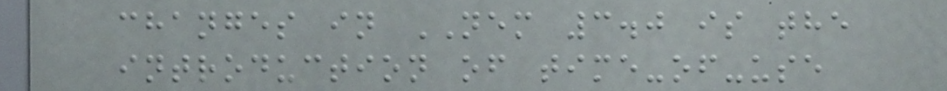changes in NEM 3.0 is the
introduction of time-of-use
